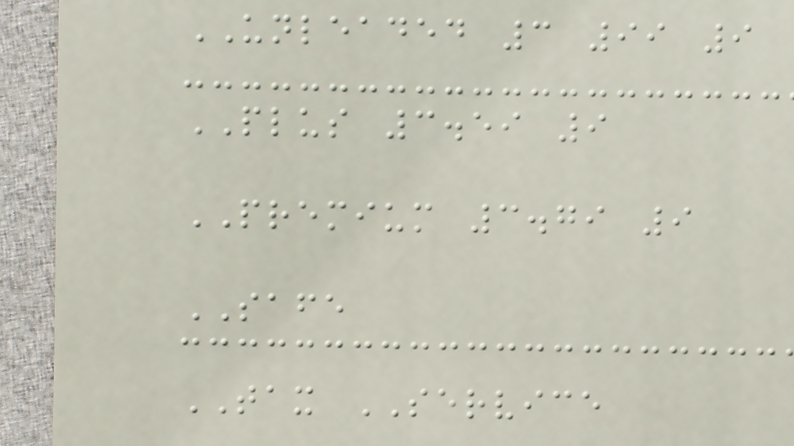UNLEADED 3 99 9
PLUS 3.59 9
PREMIUM 3.79 9
SAFE
TAX SERVICE
